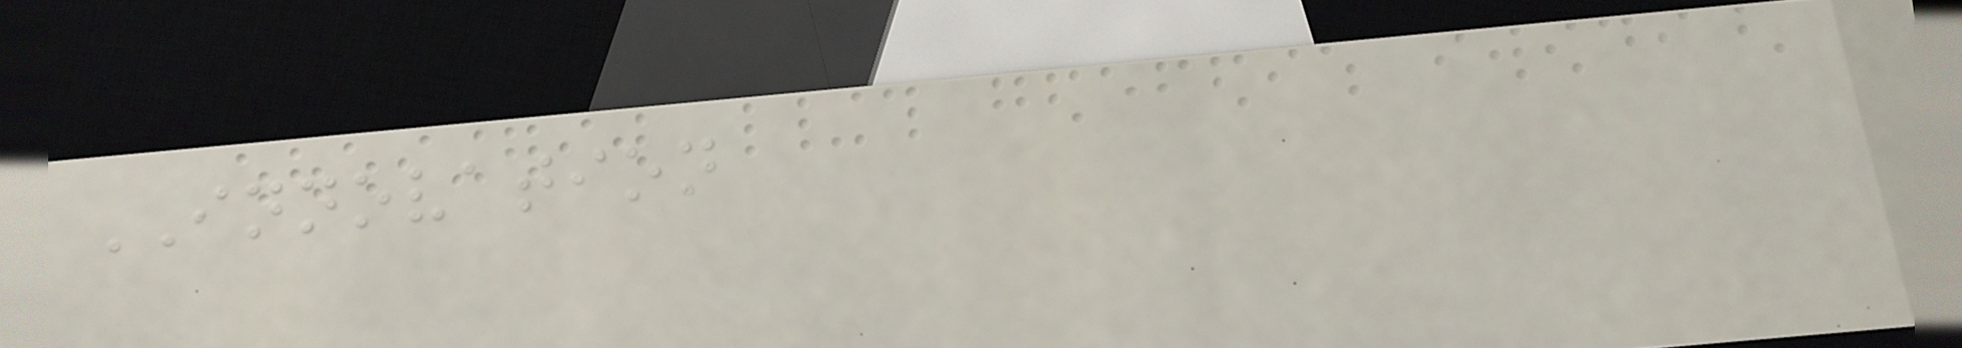INNOVATION
